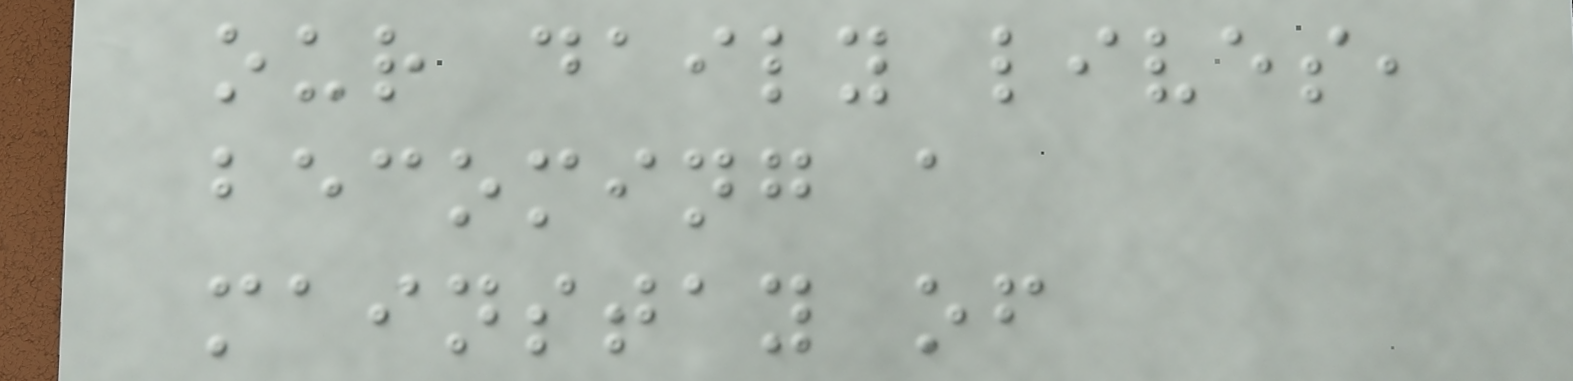our daily lives,
becoming a
mainstay of
